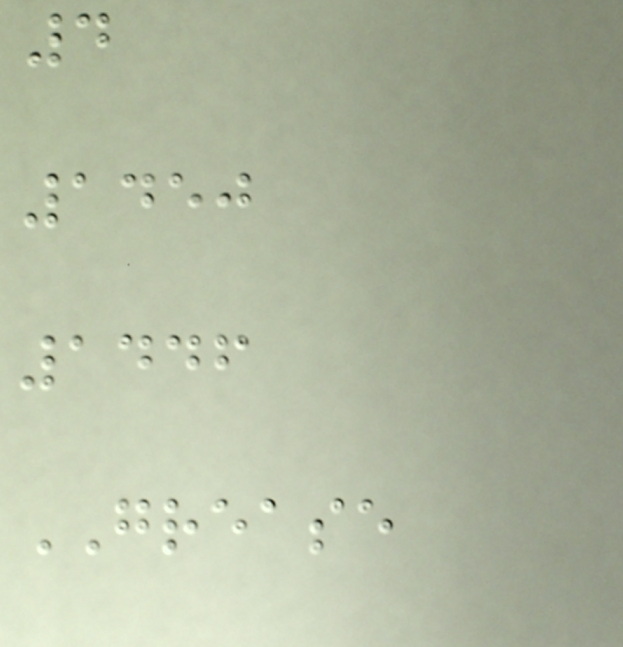4
1450
1446
GREASE
